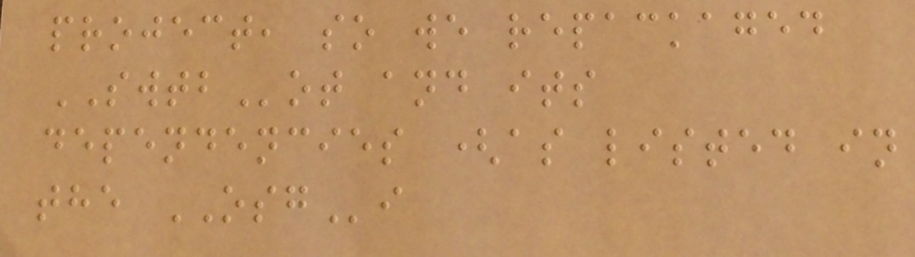project, so we repackaged
SWTBot and its
dependencies (as listed in
the OSGi
